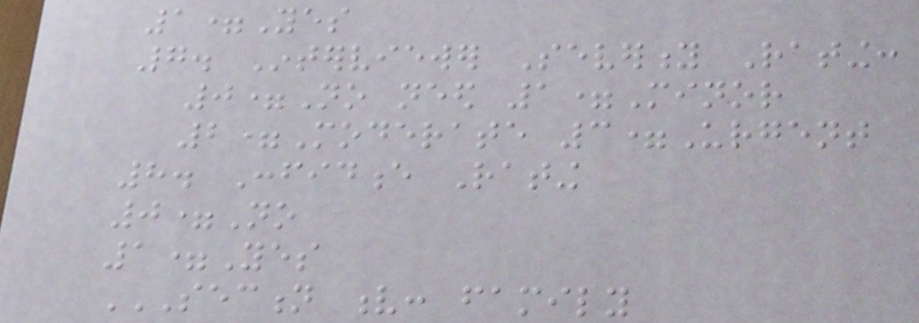1=Yes
7. Interviewer Severity Rating:
0=No need 1=Minor
2=Moderate 3=Urgent
8. Confidence Rating
0=No
1=Yes
SECTION V: FAMILY
